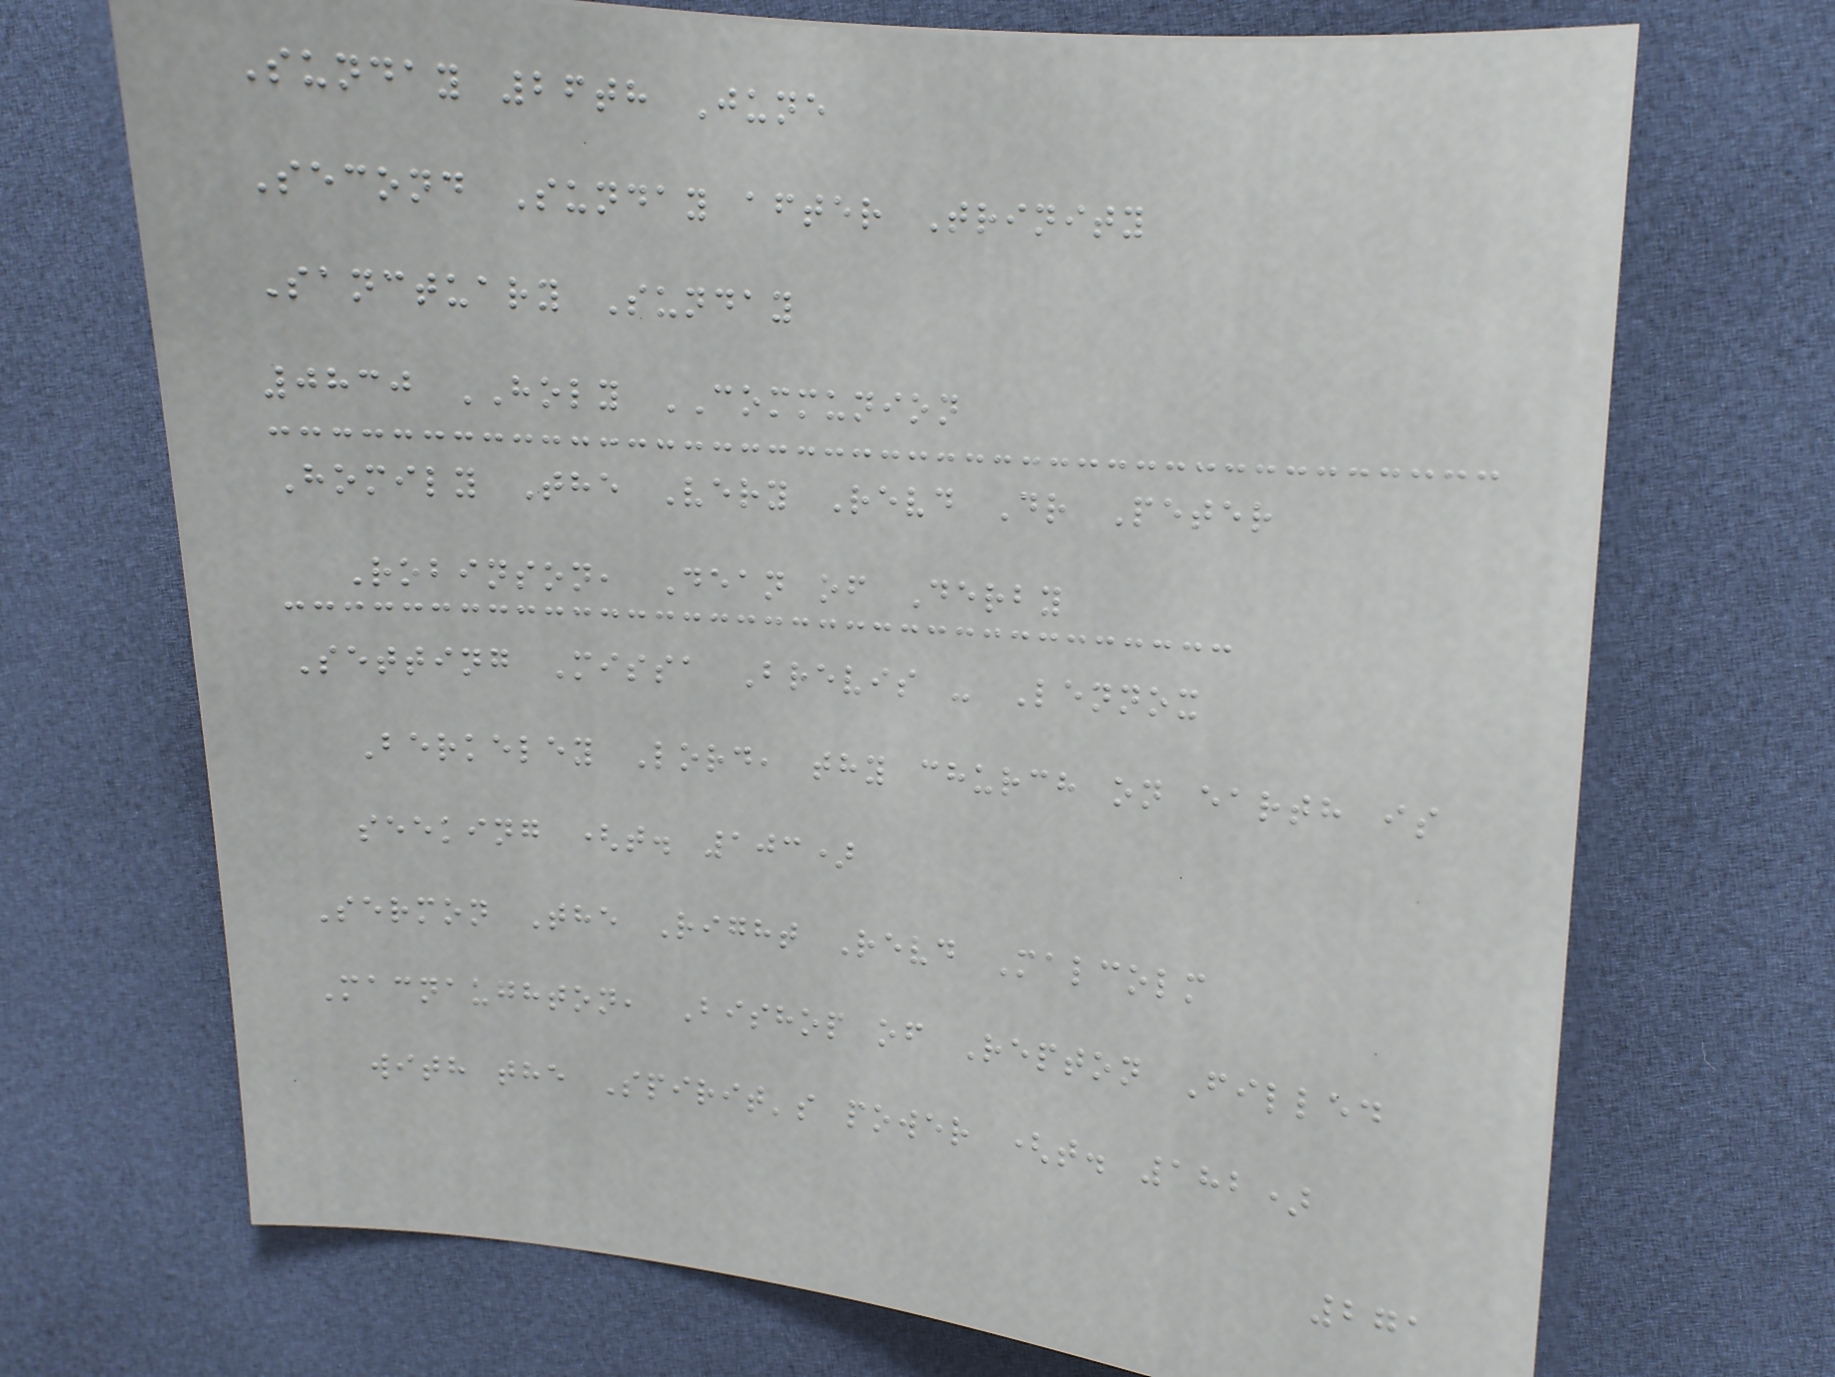Sunday 26th June
Second Sunday after Trinity
Sanctuary Sunday
0830 HOLY COMMUNION
Homily The Very Revd Dr Peter
Robinson, Dean of Derby
Setting Missa Brevis - Lennox
Berkeley Lord, thy church on earth is
seeking (t. 103)
Sermon The Right Revd Malcolm
Macnaughton, Bishop of Repton Filled
with the Spirit's power (t. 182)
271
